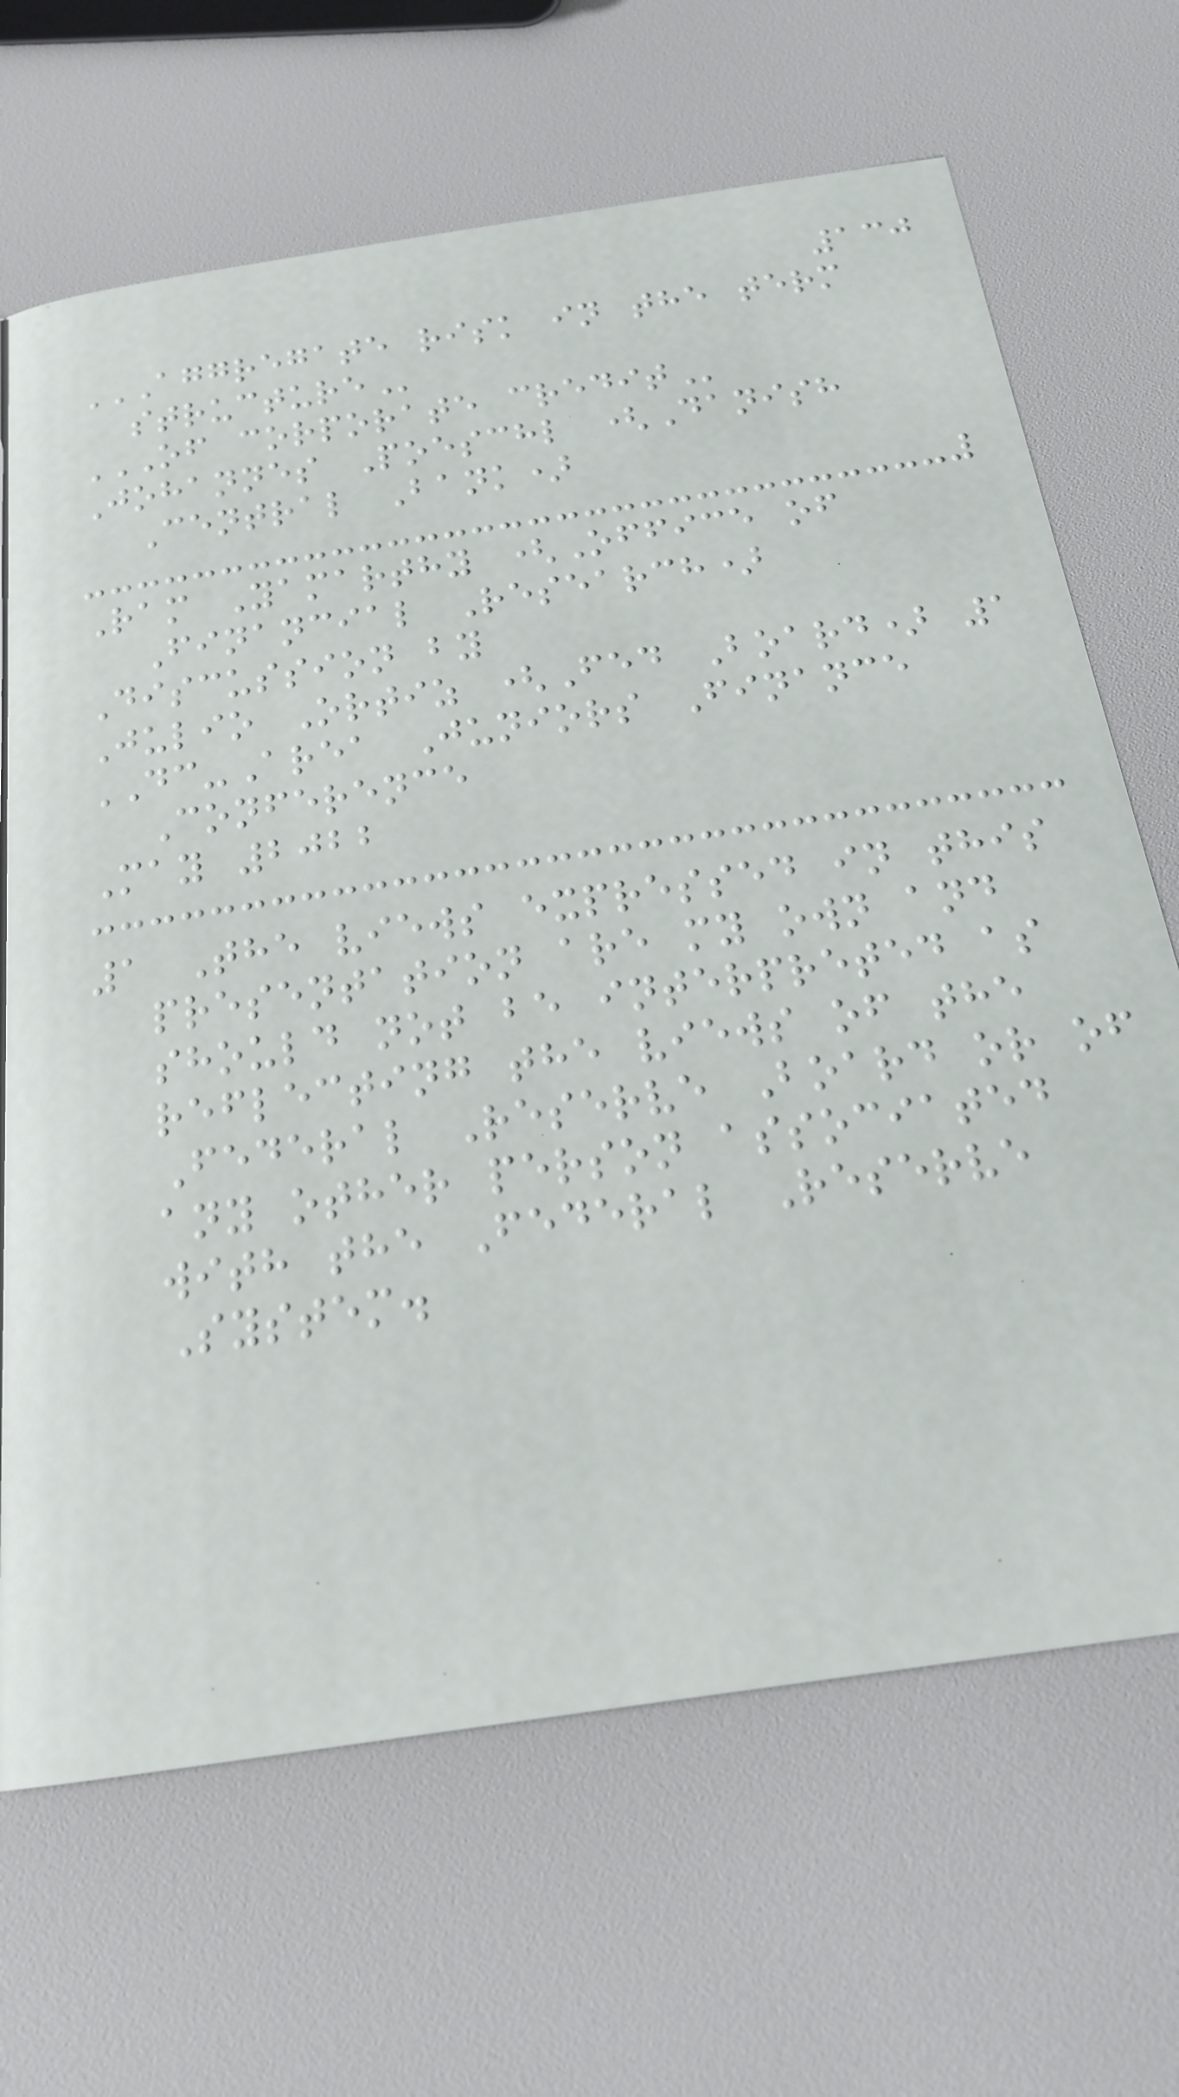130
AGGREGATE RISK IN THE TERM
STRUCTURE
OF CORPORATE CREDIT
Johannes Poeschl (Danish
Central Bank)
Ram Yamarthy (Office of
Financial Research)
Discussion by
Julio Ortiz (Fed Board) 1
DC-Area Juniors Finance
Conference
May 2022
1 The views expressed in this
presentation are my own and
should not be interpreted as
reflecting the views of the
Federal Reserve Board or of
any other person associated
with the Federal Reserve
System.
